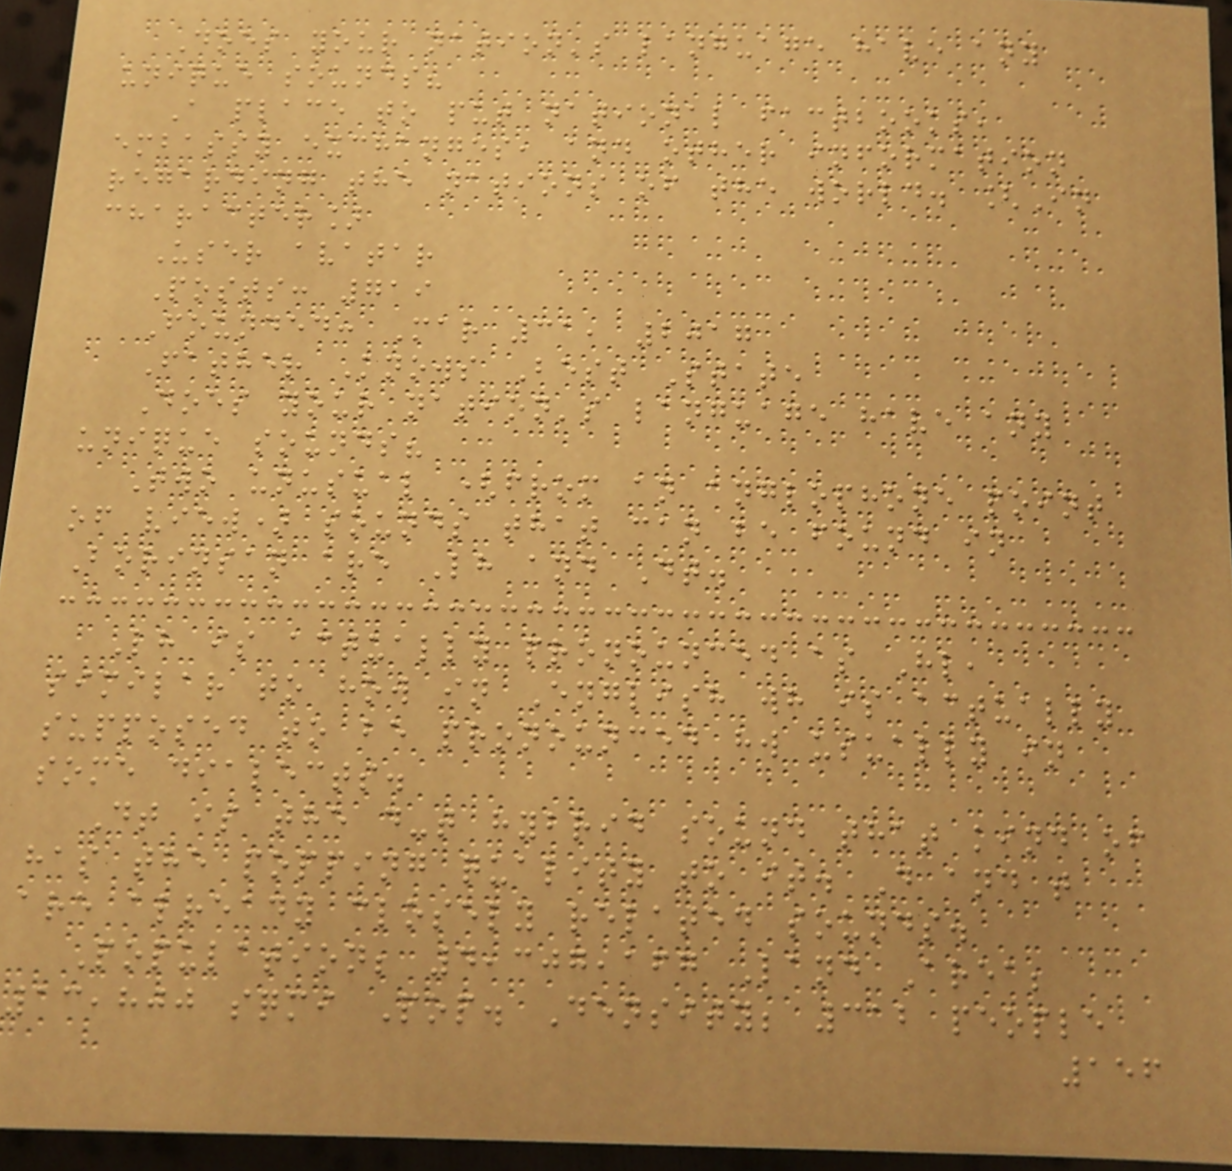Does your nation's language have any
unique sounds?
A place to put national factbooks,
embassy exchanges, and other information
regarding the nations of the world. [In
character]
User avatar
Posts: 719
Founded: Mar 31, 2017
Father Knows Best State
Does your nation's language have any
unique sounds?
Two unusual (from an anglophone point
of view) sounds that can be found in
Borinsan are Lh and Dt.
Lh is actually pronounced as Hl,
similar to how in English wh is actually
supposed to be pronounced hw usually in
some dialects.
Dt is the d-t hybrid sound that kind of
has the popping quality to it. D and t
are already closely related sounds.
Population; 4,307,167 Land Area;
13,800 sqmi Pop. Density; 312 people
156
